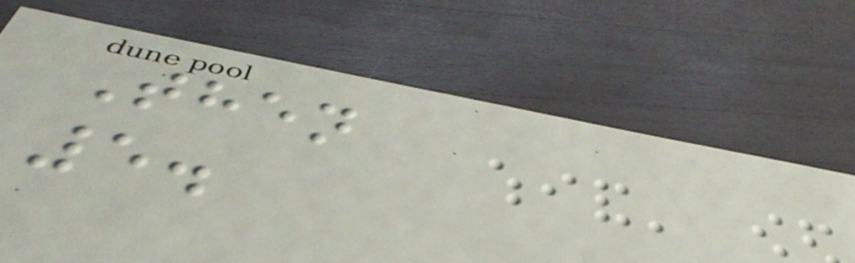Then
5.
